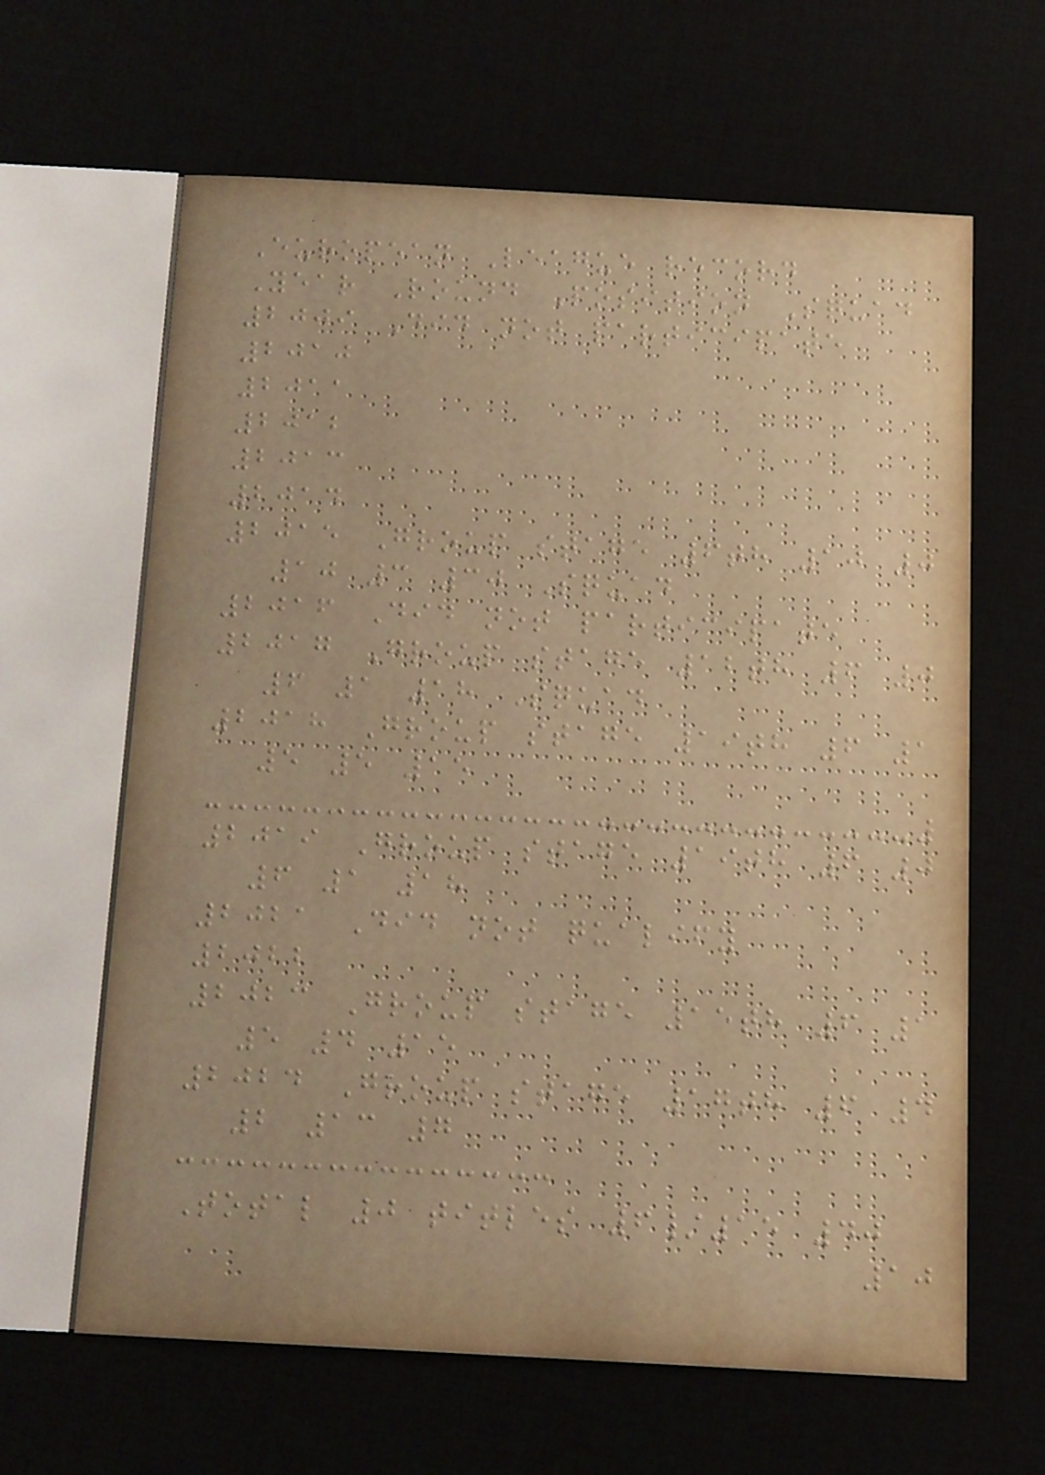European League record
Year Round Position Squad
2009 Did not participate
2010
2011
2012
2013
2014
2015 Group stage 6th 10 0
10 3 30 Squad
2016 Did not participate
2017 Group stage 12th 6 0
6 1 18 Squad
2018 Group stage 19th 6 1
5 5 15
2019 Group stage 19th 6 0
6 1 18
2021 Did not qualify
2022
2023 Group stage 15th 6 1
5 4 15
2024 Group stage 17th 6 4
2 13 7
Total 0 titles 6/15 40
10
